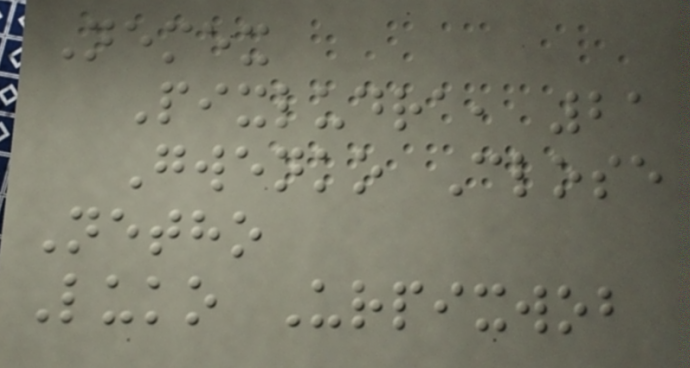Nemex
Pixludra, 21
Gwenko Close
Netho
Luko Urpixwob
